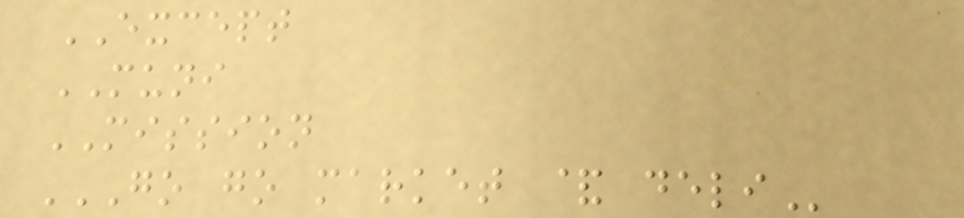EXCEPT
MUNI
MISSION
GO GO MARKET & DELI
